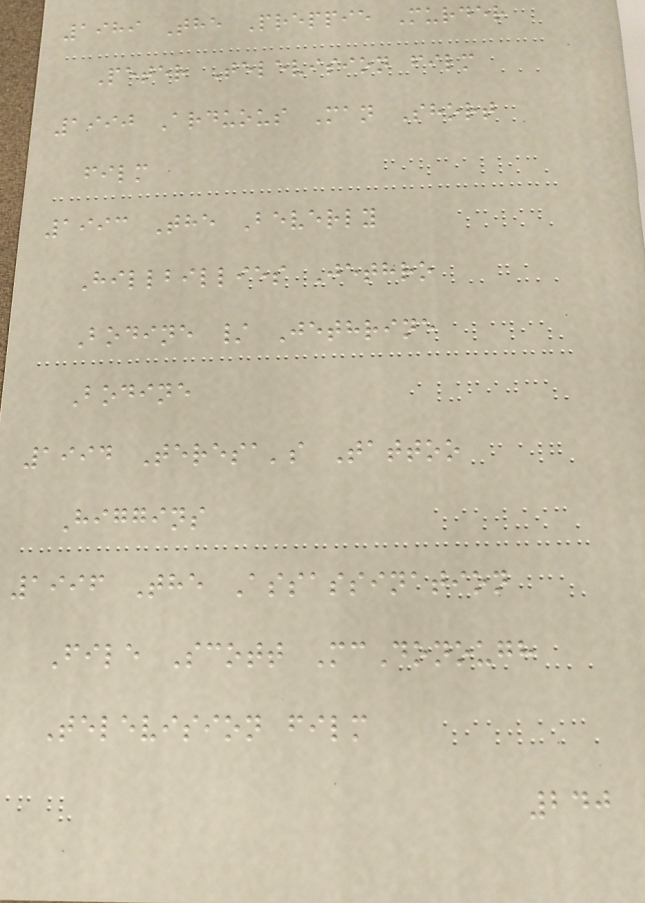1989 The Preppie Murder
Peter Television film
1990 Arduous Man Short
film
1993 The Beverly
Hillbillies Jethro
Bodine / Jethrine
Bodine
1994 Teresa's Tattoo
Higgins
1996 The Assassination
File Scott McDonough
Television film
240
